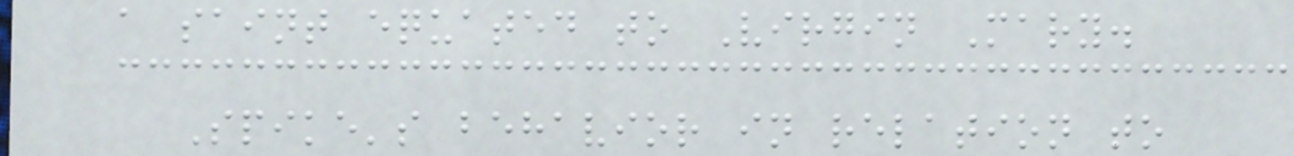a saint equated to Virgin Mary.
Spike's behavior in relation to
